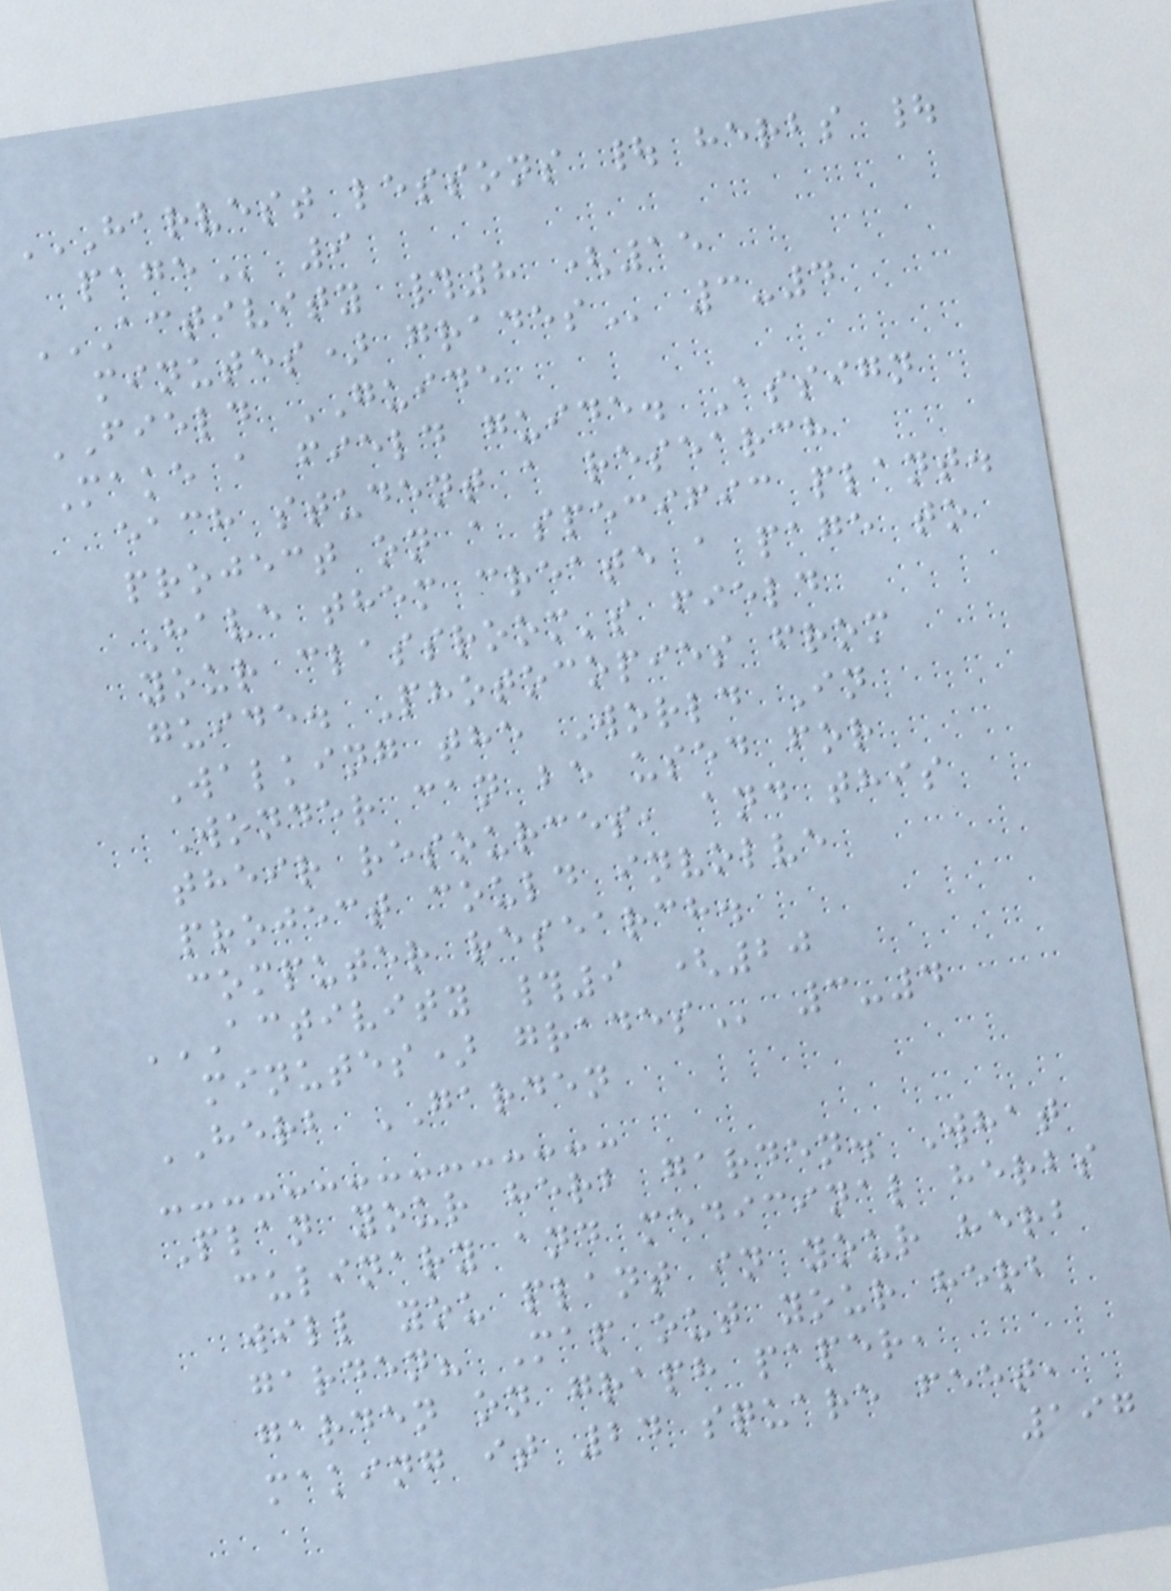HARVEST LESSONS | HERBS |
PAGE 9
ACTIVITY #8 (15
MINUTES) GRADES 3-4
FIELD GUIDE
Make a field guide. Assign
each student a research
project on a specific plant.
Have them create a page to
your classroom's field
guide. Photocopies from
Walking the World In
Wonder can be used for
their resources, and this
project could involve
computer research.
ACTIVITY #9 (20
MINUTES) GRADES 3-4
HERB GARDEN
Plan your herb garden. What
culinary and medicinal herbs
will you plant in your herb
garden? Map out your herb
garden on graph paper,
making it 24 square feet,
197
